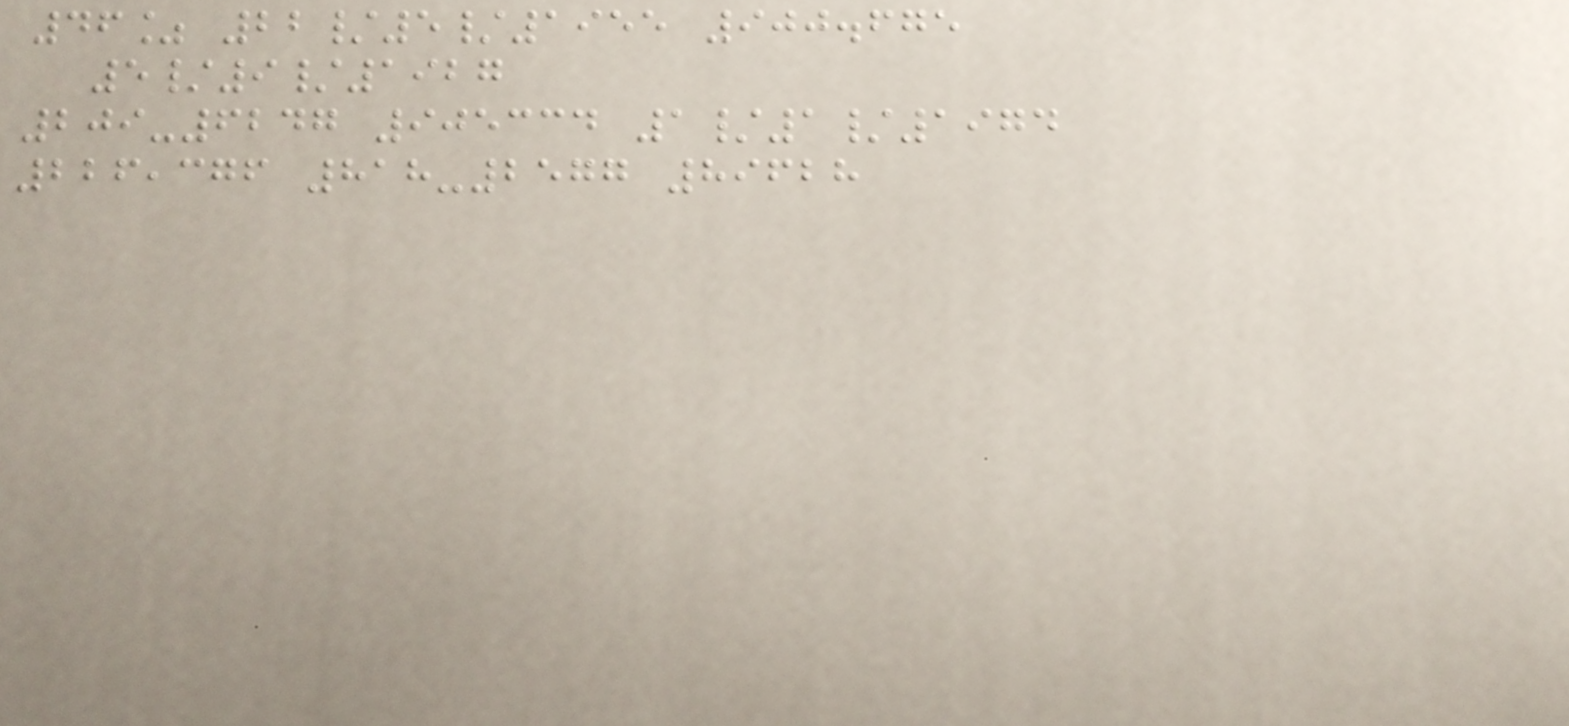46% 22/5/1955 900.675
5/9/1927
209-6247 905334 1/1/1974
226,376 818-2577 89628
